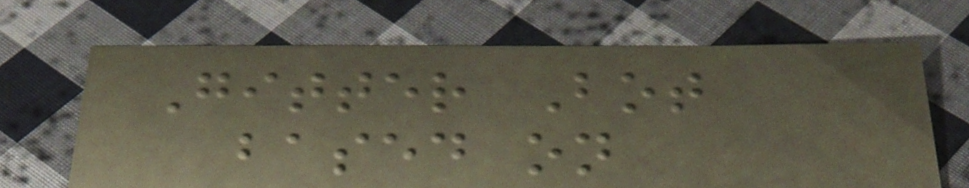Gitter Bot
based on
